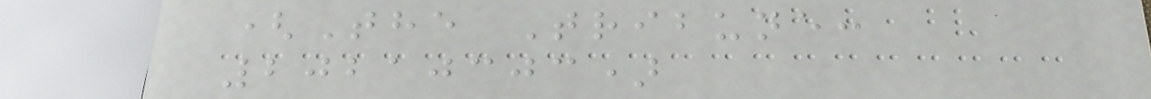(The Tribune:
20210303)
